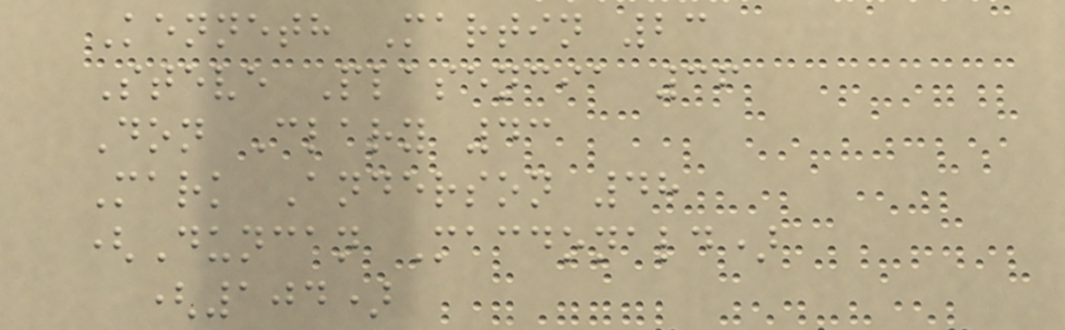Kenneth Martin 23
Steve Plasencia 36
Don Clary 43
Mark Anderson 48
(Duncan Macdonald)
(104)
